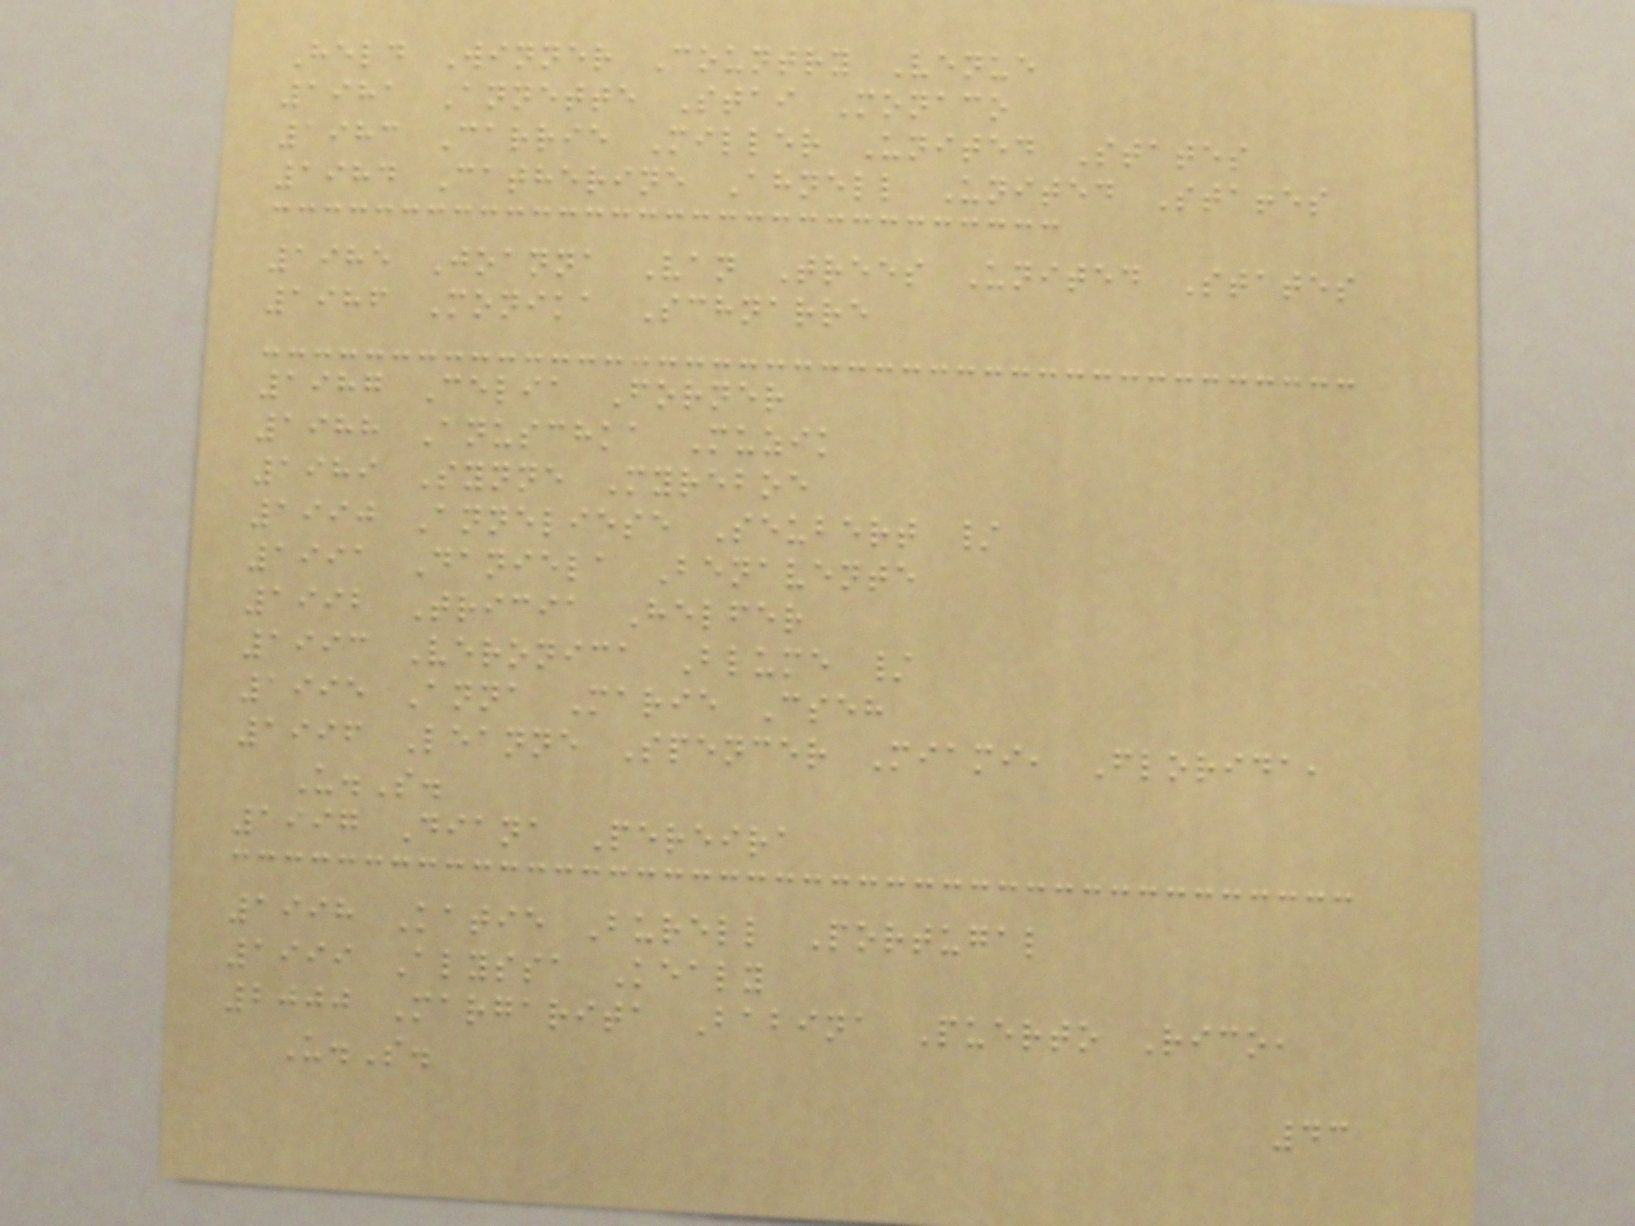Held Winner Country Venue
1981 Annette Stai Monaco
1983 Carrie Miller United States
1984 Catherine Ahnell United States
1985 Joanna Van Trees United States
1986 Monika Schnarre
1987 Celia Forner
1988 Anuschka Muzik
1989 Synne Myreboe
1990 Anneliese Seubert /
1991 Daniela Benavente
1992 Tricia Helfer
1993 Veronica Blume /
1995 Anna Marie Cseh
1996 Leanne Spencer Miami, Florida,
U.S.
1997 Diana Pereira
1998 Katie Burell Portugal
1999 Alyssa Kealy
2000 Margarita Babina Puerto Rico,
U.S.
43
